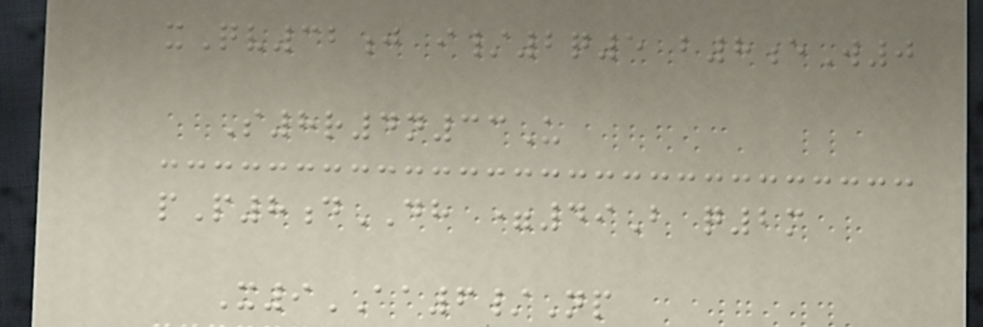xQv32j i/2q5 b8eW0
S8r4n33U
pP8dDH =49B q2m
X9AA6/Np
